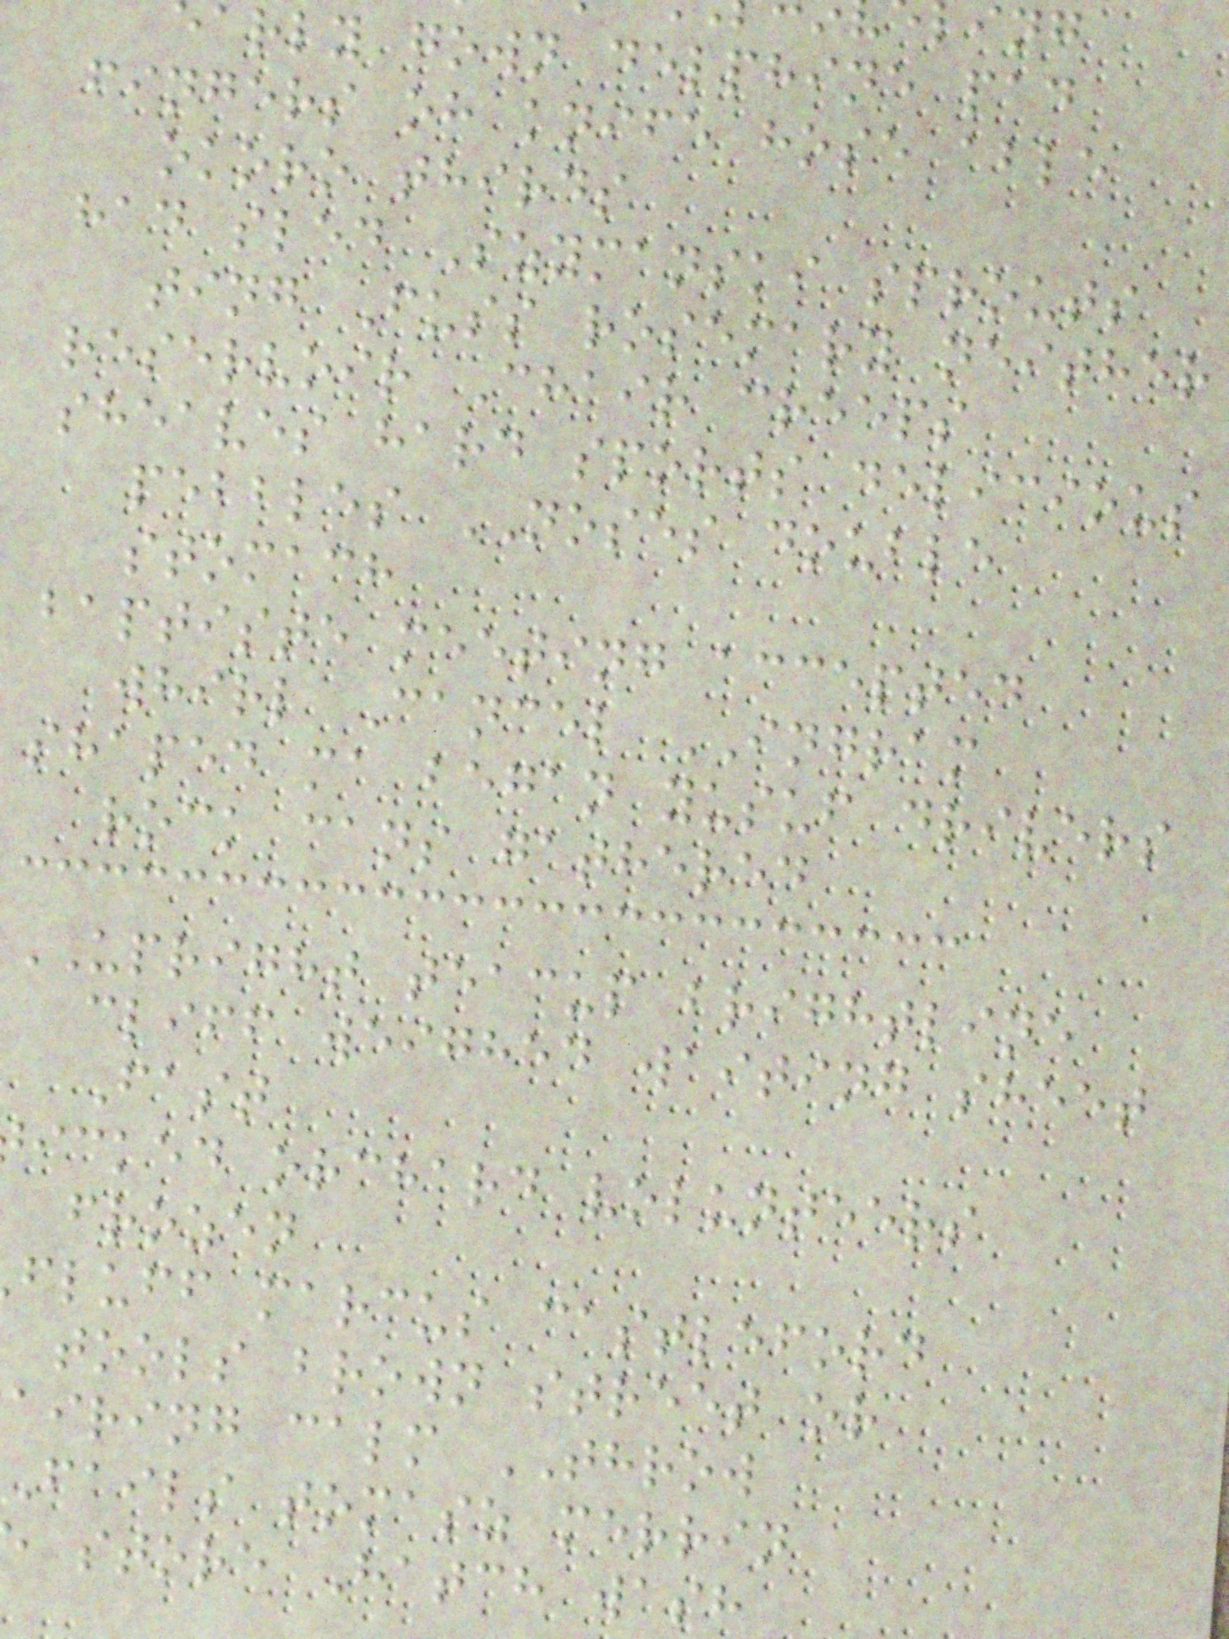arly gown delphine pad
fingers oh knife hose able
okoro thirds
had sled Szymanski sprouts
ting Fuss rosemary neither
reservoir Chair creeps
sheaves hard sports delicious
pebbles NOSES double
stomach
baptiste meeting accepted
whirl Cancel INGRAM
shaped ma began yusuf drivers
rock cans gathered
UPRIGHT teacup brightline
cliff weighed waiting sheet
Fast
icked orchard volunteers
frozen
fluff marcus castleford
tools brown street or
airing calm THROW
fails tomasz merrin
store Hatch wash
